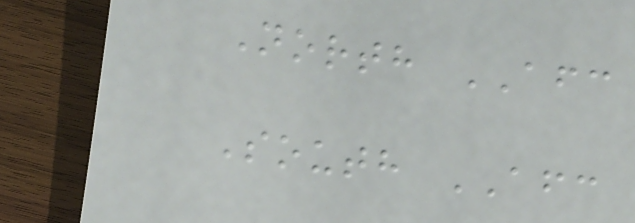North AFC
South AFC
